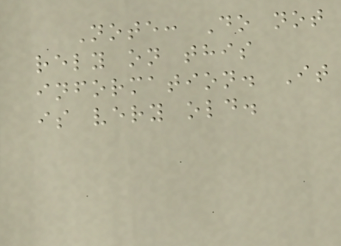Note: Do not
rely on this
information. It
is very old.
